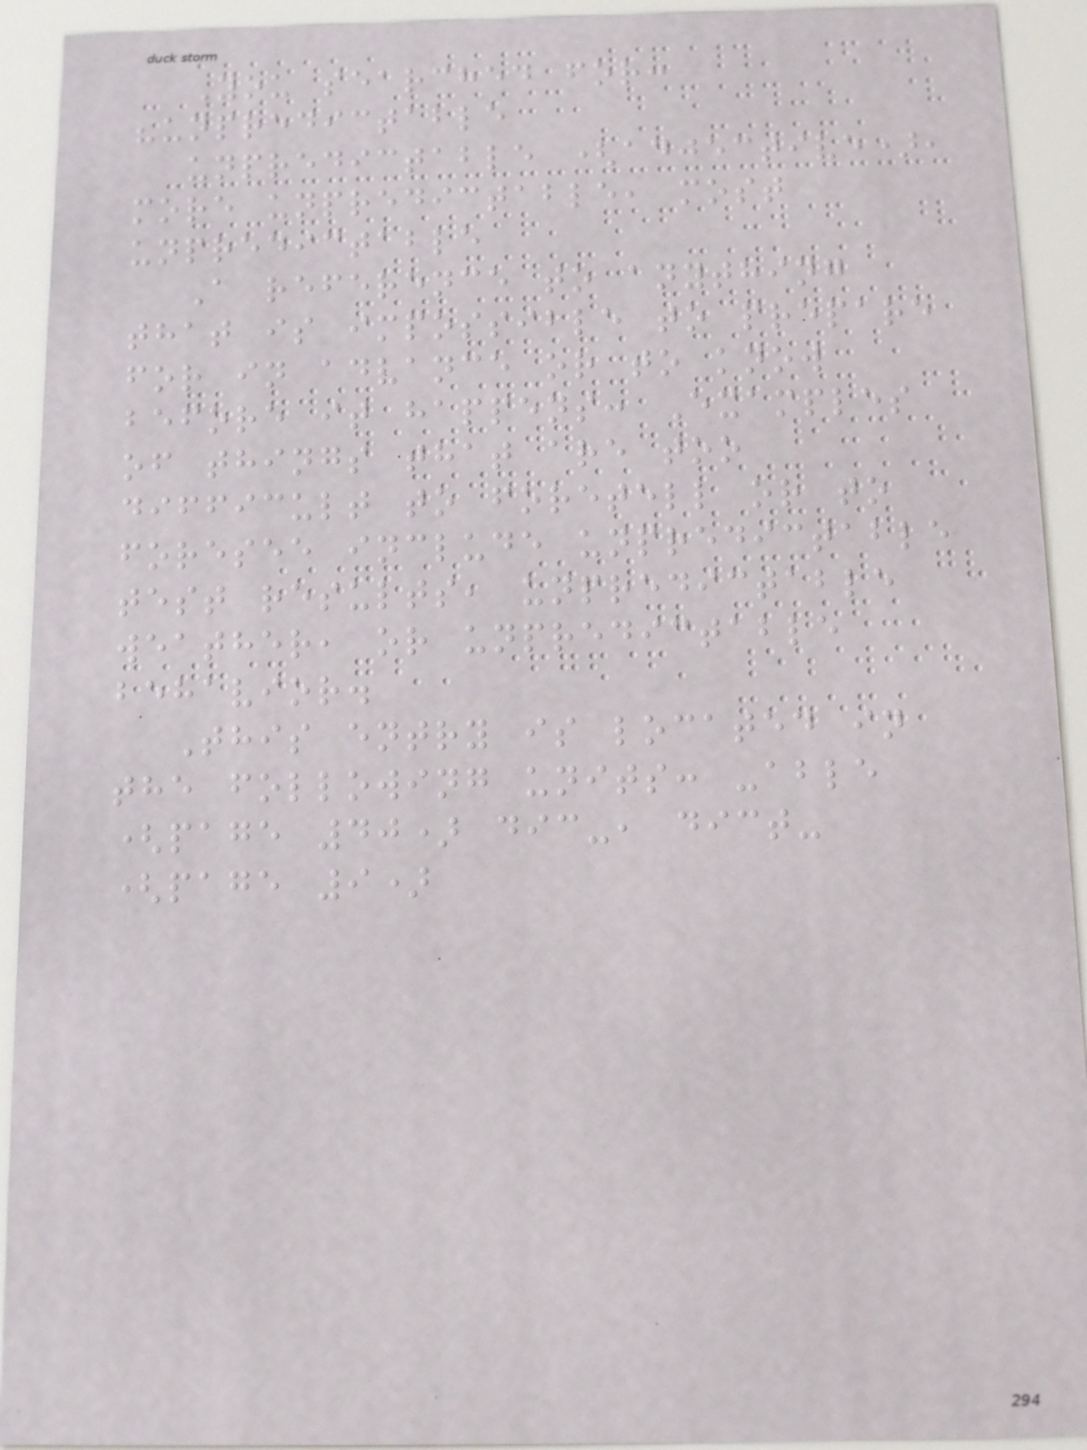You searched for:
"unpredictable
unpredictable (adjective),
more unpredictable, most
unpredictable
A reference to anything
that is impossible to prepare
for in advance or to know
before it happens: Examples
of things that are too
difficult to foretell or to
foresee include unpredictable
test results, unpredictable
weather, or unpredictable
behavior.
This entry is located in
the following units: -able
(page 40) dic-, dict-
(page 9)
